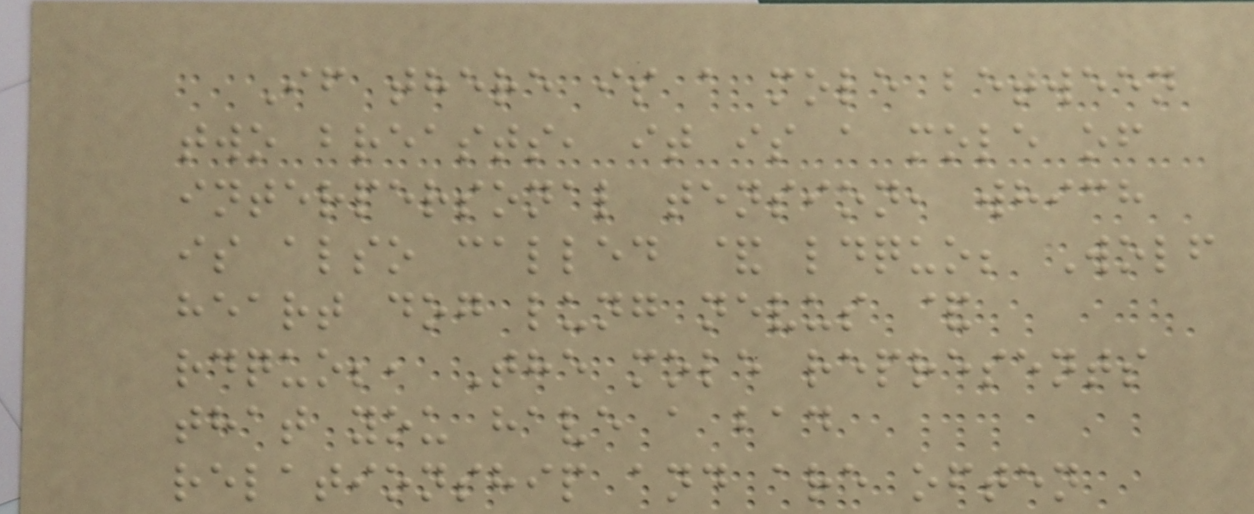If there is a mole between
two breasts, it is a mole of
interpersonal tension, which
is also called & ldquo; Wolf
heart dog lung nevus &
rdquo;, The mole represents
that you have a bad
relationship and are often
